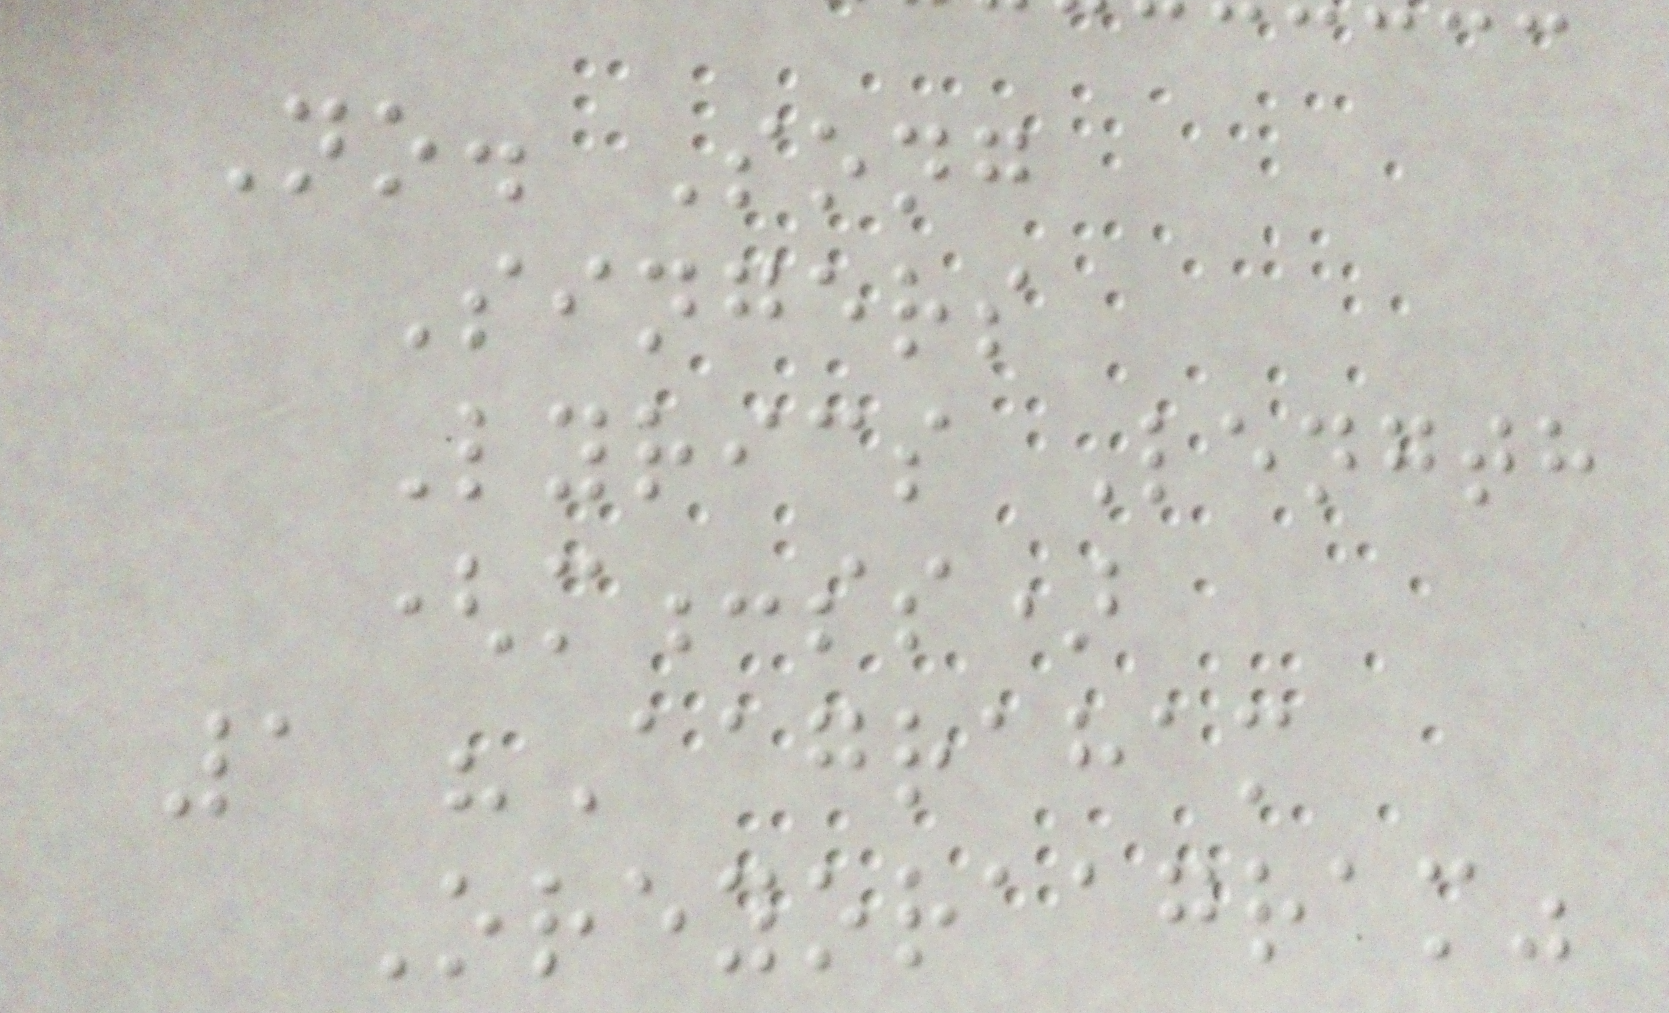No. Song
Singers
Lyrics Length
(m:ss)
1 "Aagraham
Oreyoraagram"
